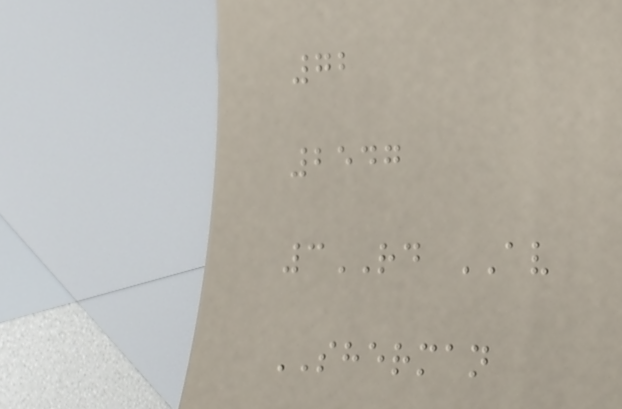72
2547
3RD AV
SHERMAN
